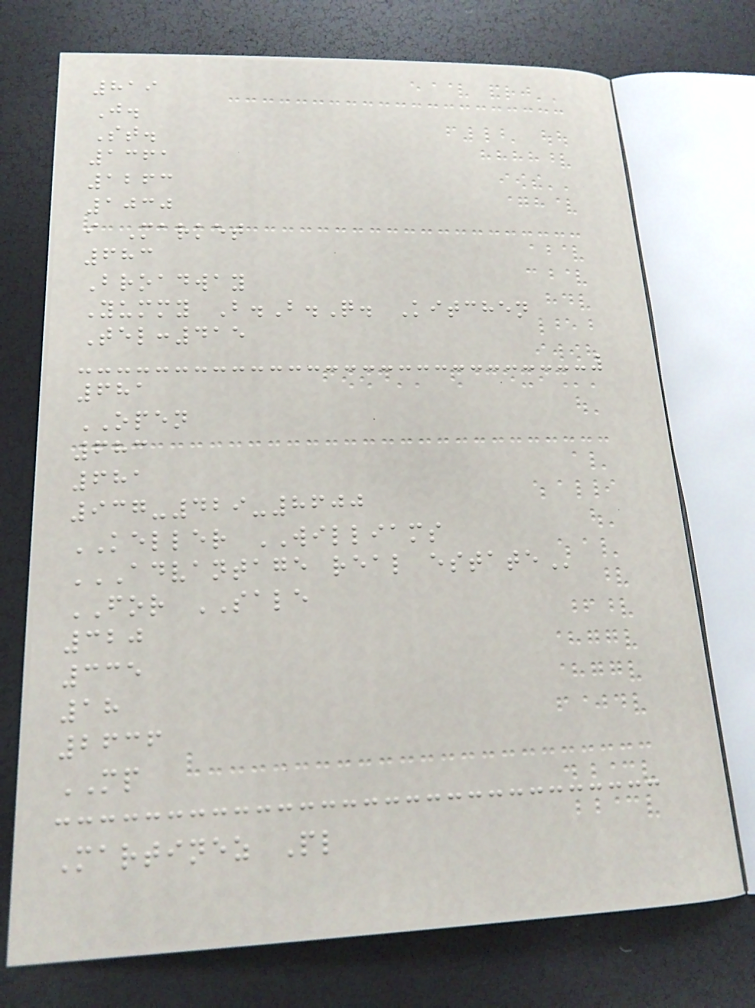819
J.
St.
1361
1263
1030
i Market
683
Broadway
Yummy B.B.Q. Kitchen
Tel:415
681
OPEN
683
681
937-429-8600
KELLER WILLIAMS
ADVANTAGE REAL ESTATE
FOR SALE
320
335
18
2636
MP
Martinez Pl
